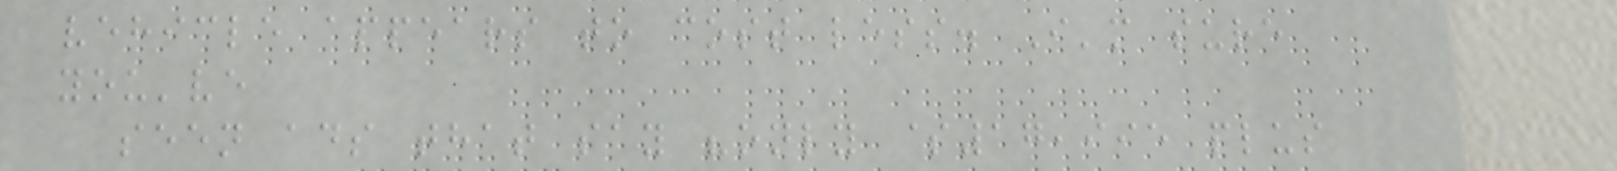vehicle appears to cost less. I'm sure
you've
seen ads that say "only $17,995 plus
